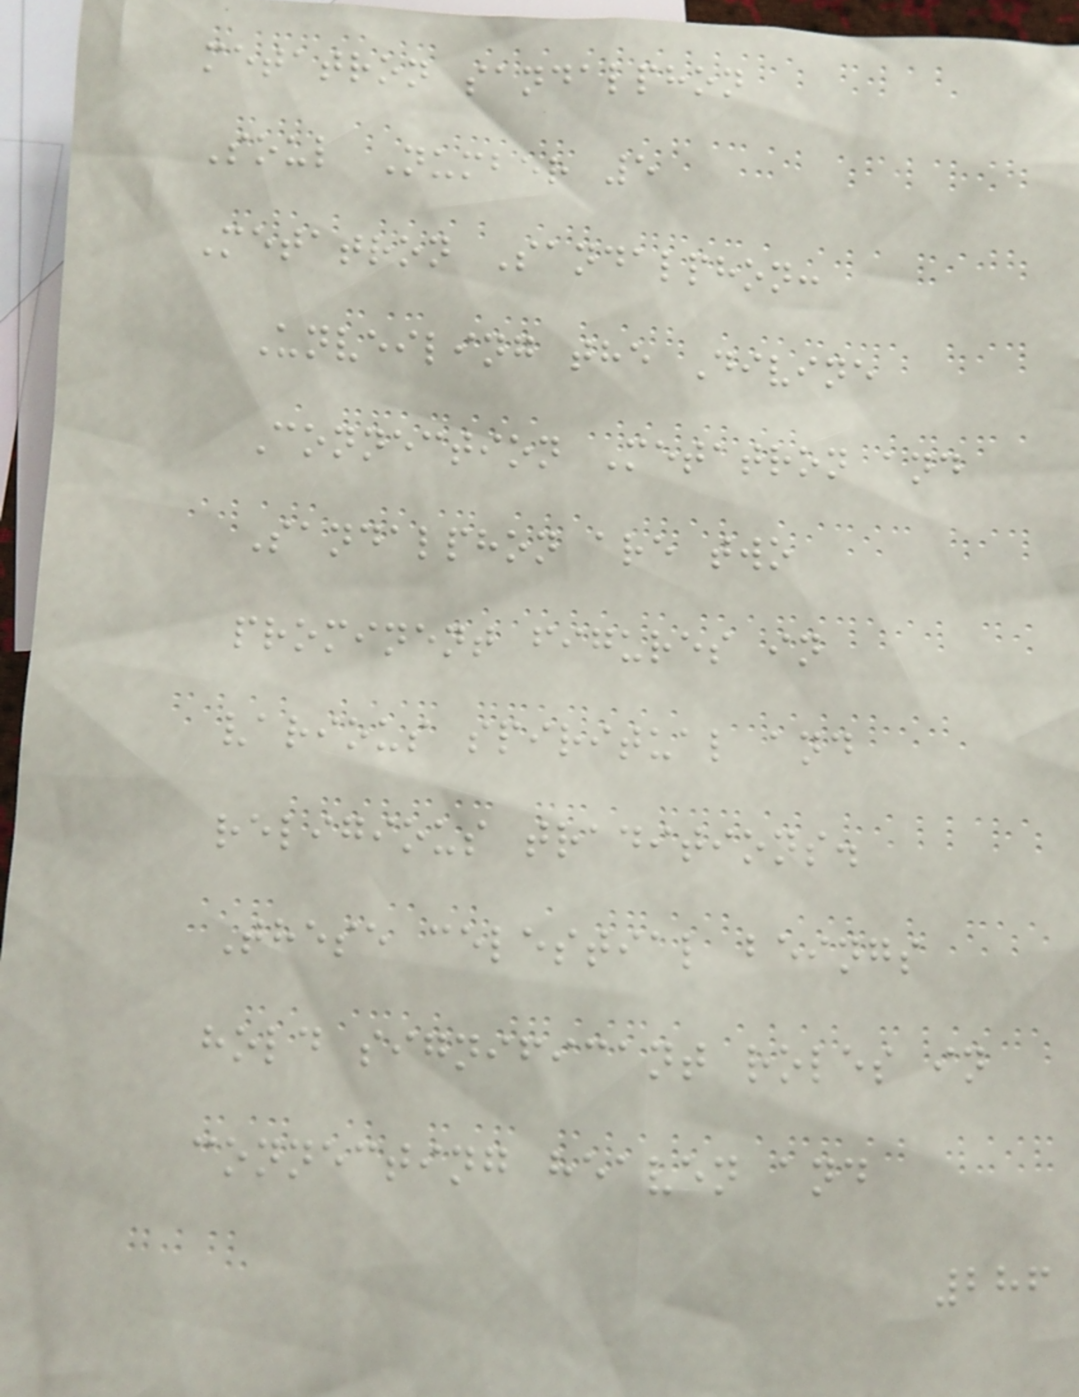metatron sandalphon
Soul Number 5
Metatron Sandalphon:
Unveiling the Divine
Connection Metatron and
Sandalphon are two
prominent figures in
various spiritual and
religious traditions.
These celestial beings
hold significant roles in
connecting heaven and
286
